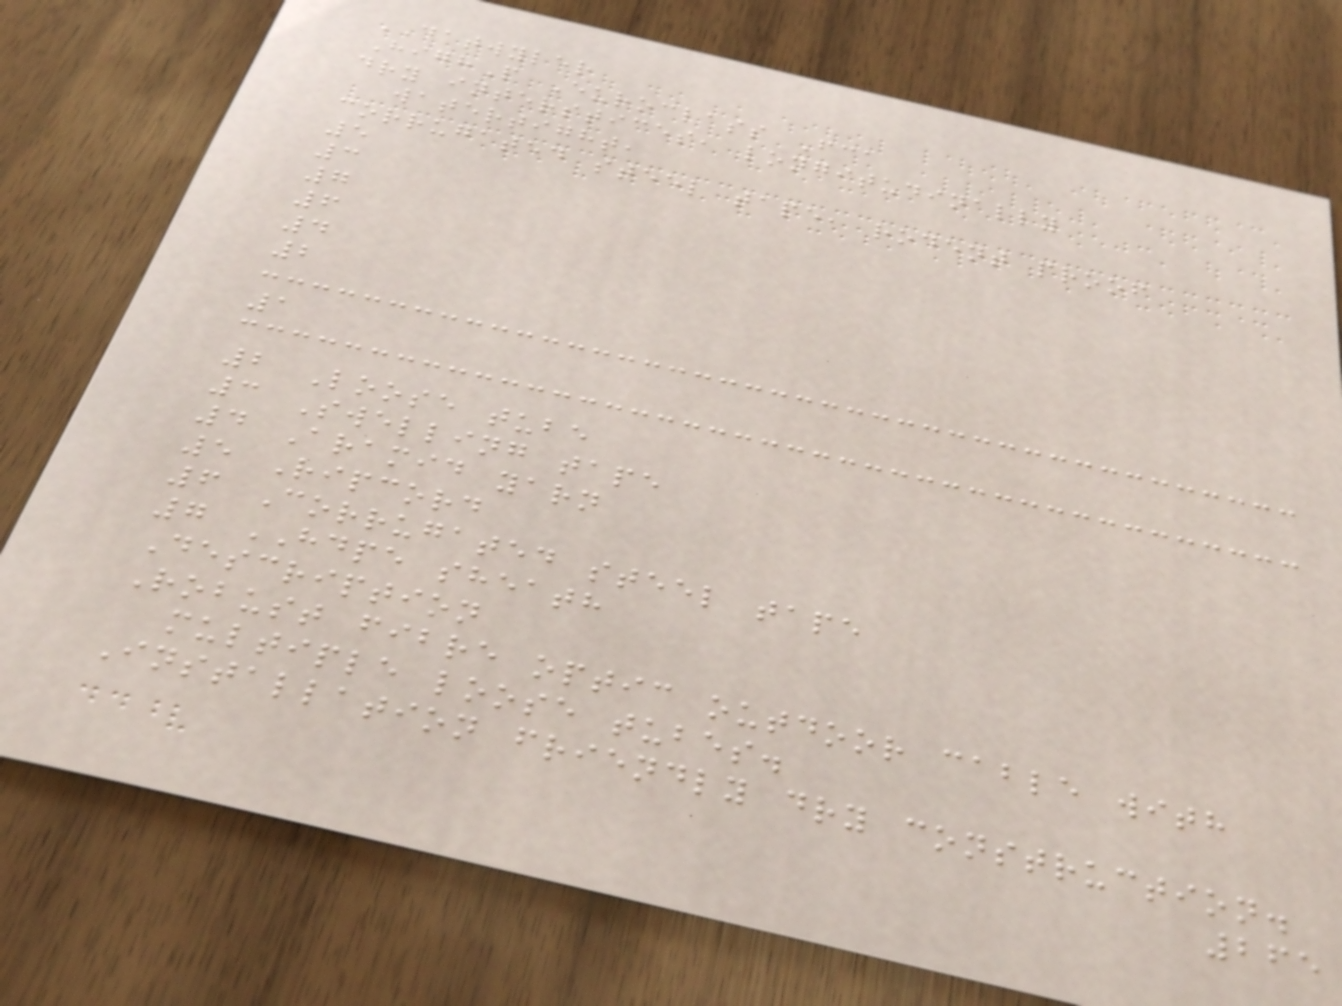DATWYLER
HighP Euroclass Fca
dry interstices, longitudinally
watertight,
corrugated steel tape, rodent proof
5
3
7
6
4
2
1
2 Loose tube
3 Swelling tape
4 Aramid yarn
5 Ripcord
6 Corrugated steel tape
7 HDPE sheath
Description
Robust fibre optic outdoor cable with
multiple loose tubes.
Installation friendly dry construction.
265
